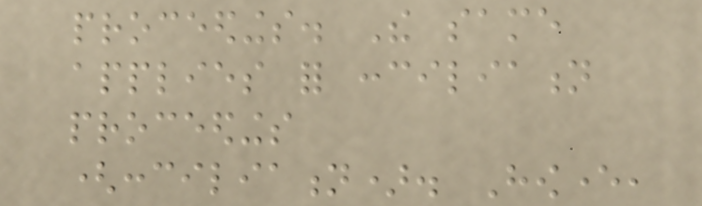proceedings. The same
applies for conciliation
proceedings
(conciliation). However,
